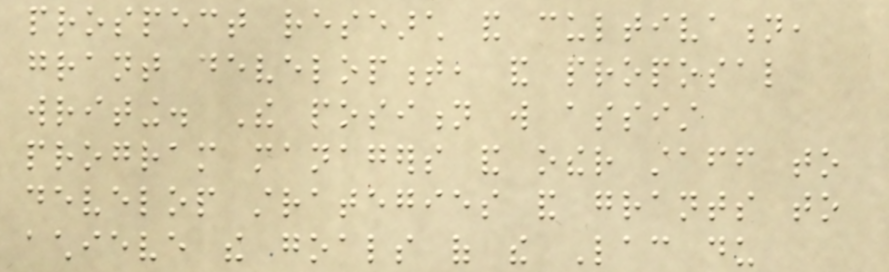prospect research and cultivation,
grant development, and proposal
writing. The position will assist
program managers and other staff to
develop strategies and grants to
achieve the goals of the Lac du
